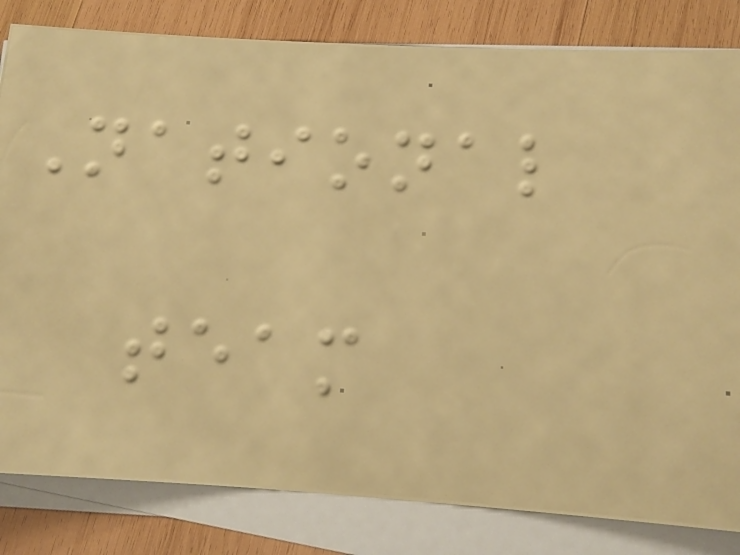National
team
